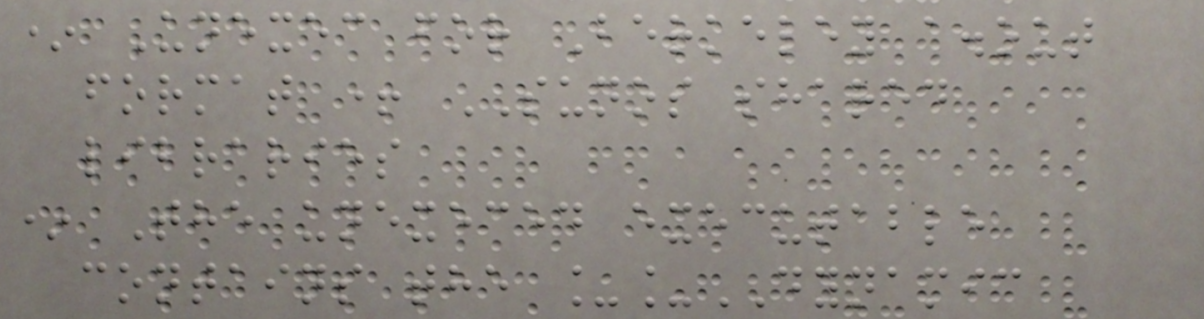* Unexec for Berkeley a.out
format + SUNOS shared
libraries
* The unexeced executable
contains the __DYNAMIC
